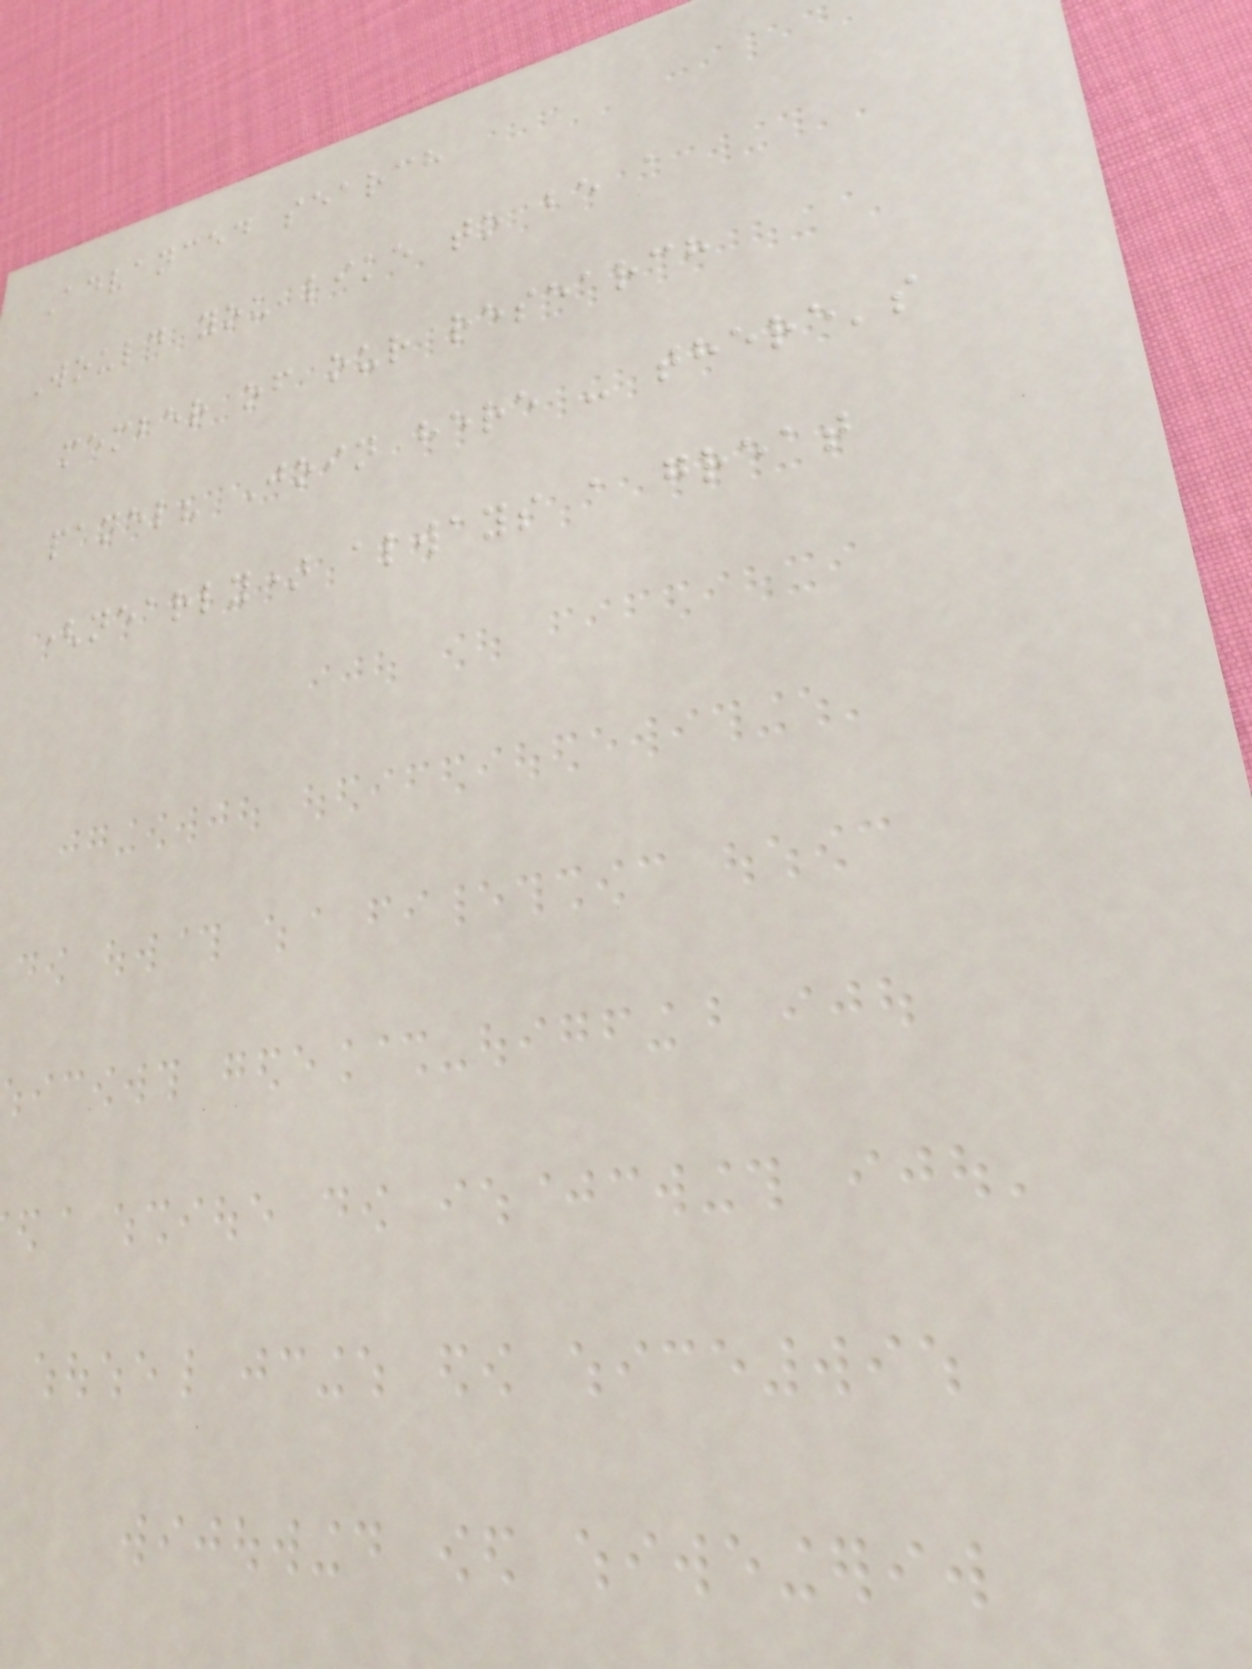Advanced search
Would you like to be a
member of our research
panel? Join here - there's
(nearly) always a great
